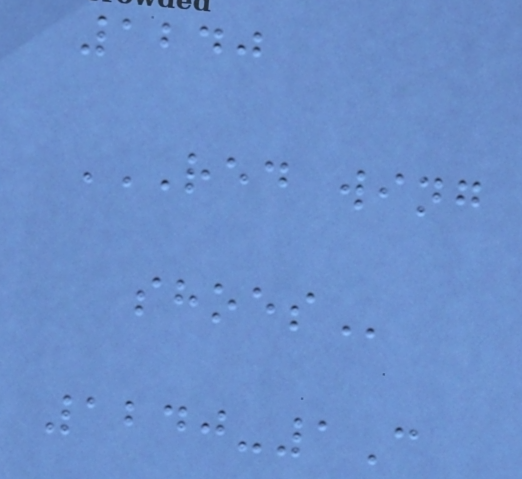1240
RED WING
SHOES
1240-1C
